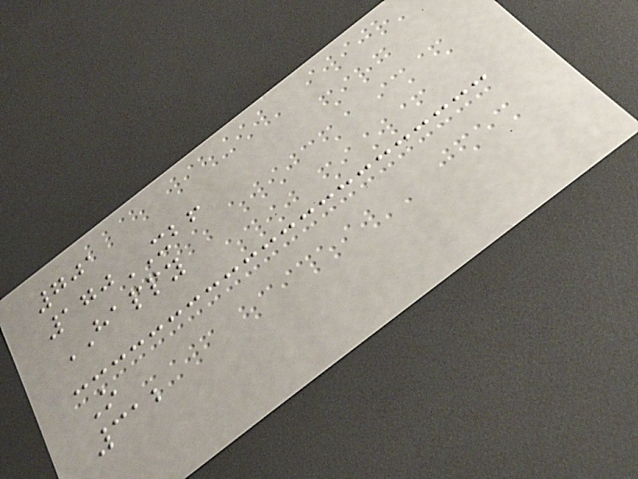701
170XBF
HAPPY
O
312
